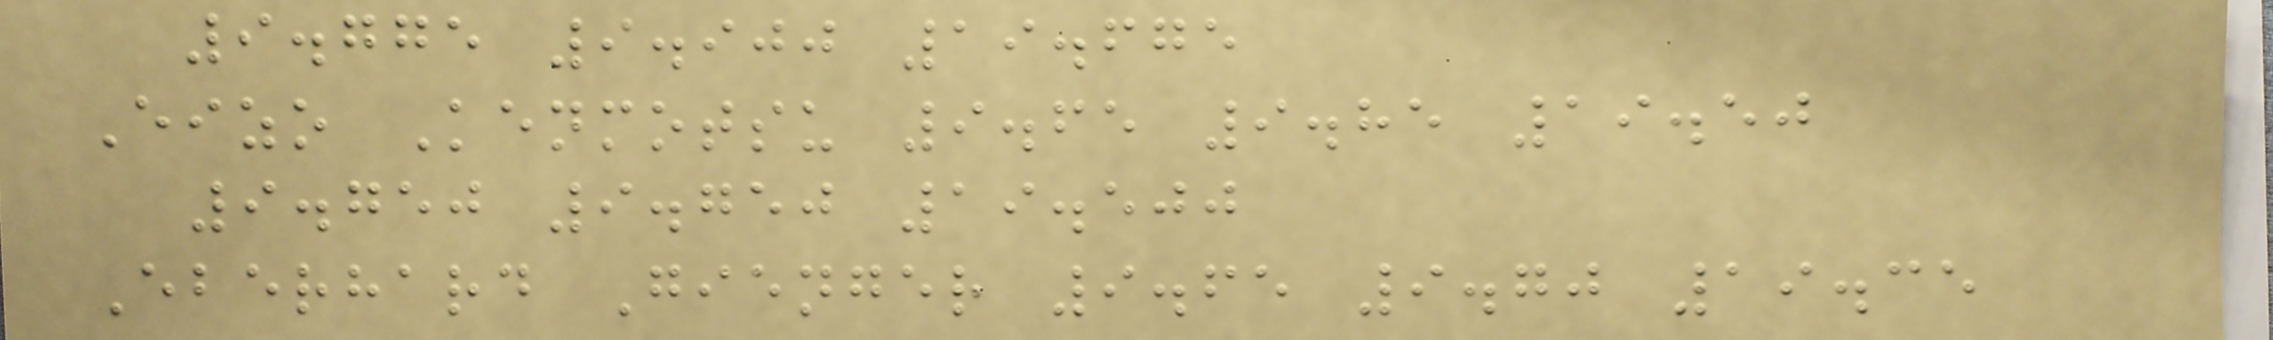9.775 9.900 19.675
Eizo Kenmotsu 9.65 9.85 19.50
9.750 9.750 19.500
Eberhard Gienger 9.65 9.70 19.35
